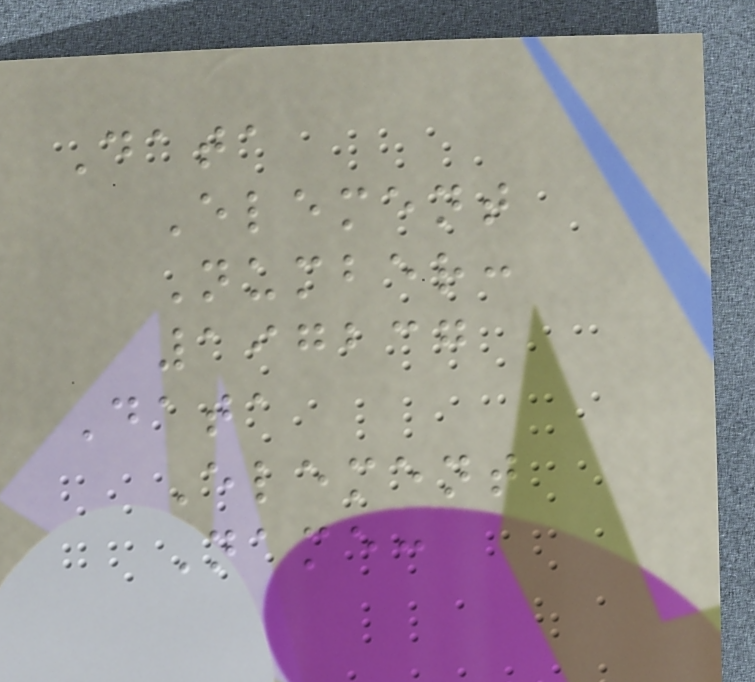Data
Element
Number:
197237
Data
Element
Name:
